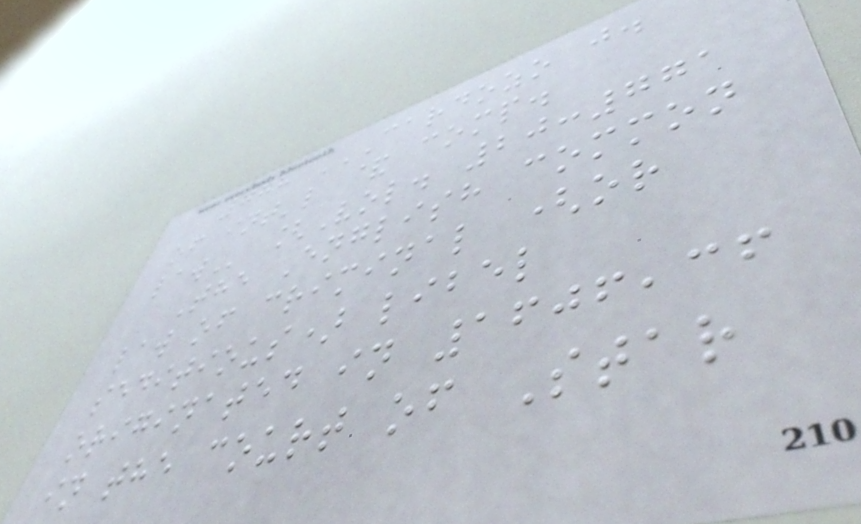778 CARDOZO J.
OF INT'L & COMP.
LAW [Vol. 20:771
The English common
law of criminal (or
seditious) libel
originated in 1606,36
in the court of Star
